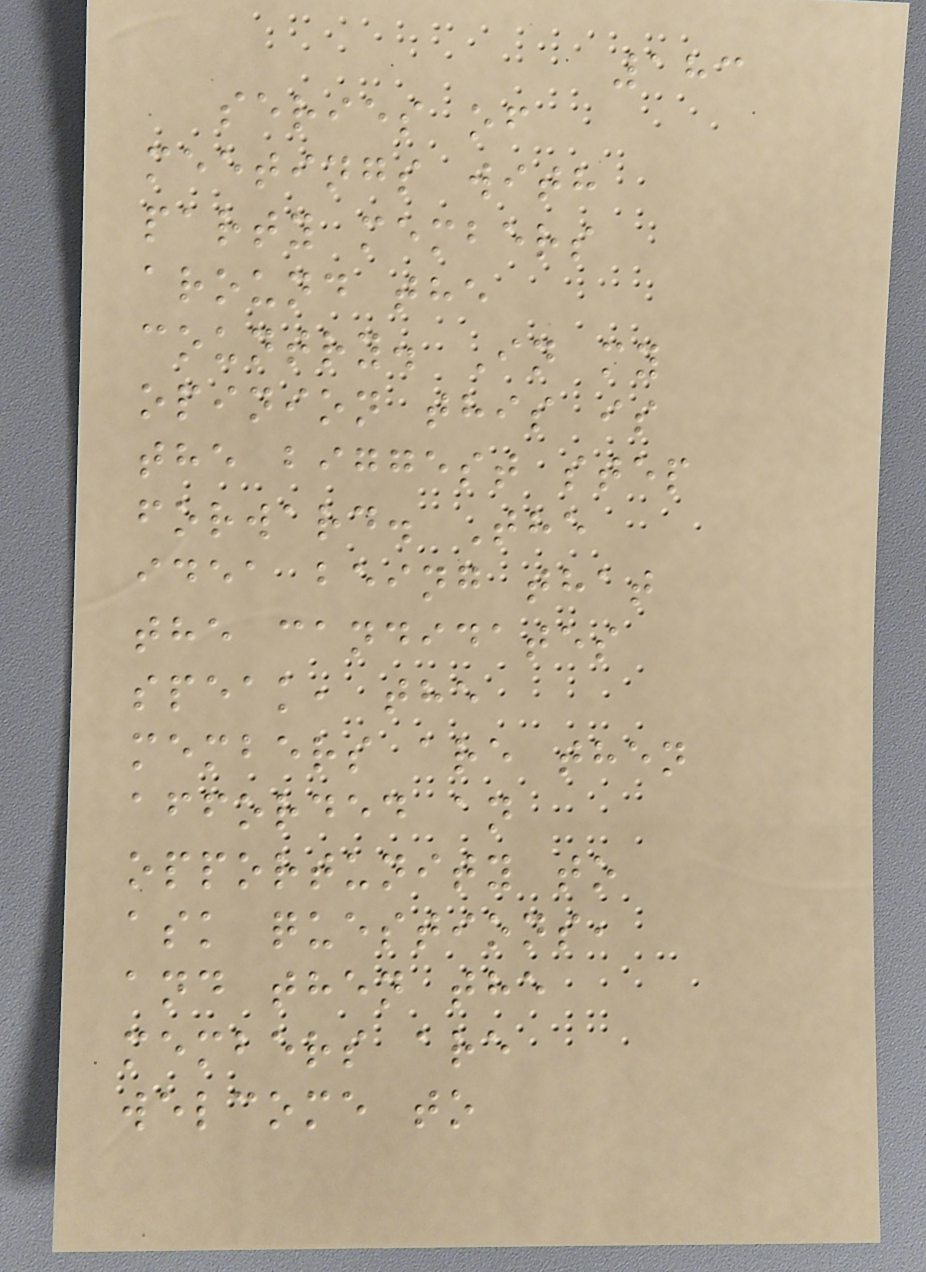183
series of
meetings with
party members
around the
country. In my
opinion this is
the biggest step
forward. The
idea being that
the candidates
speak, the
members are then
afforded an
opportunity to
ask questions,
and then the
members are
welcome to
